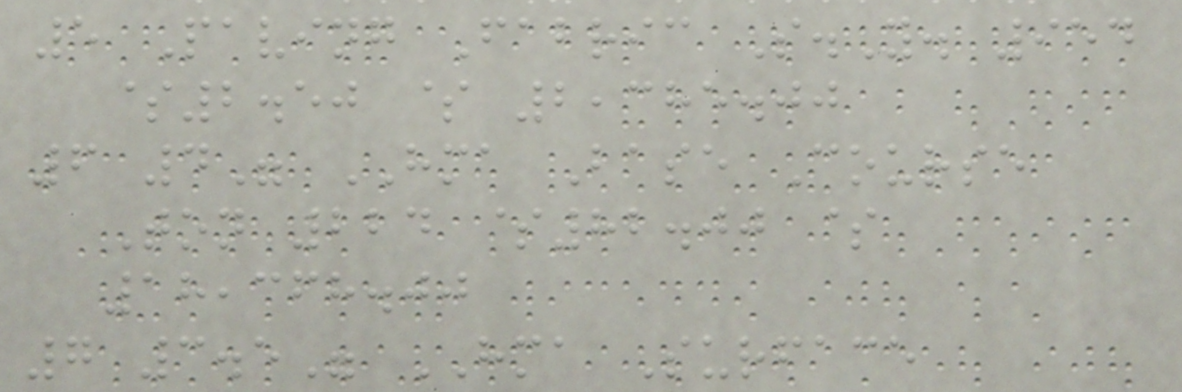5 Paving Fabric S.Y. 954
$2.50 $ 2,385.00
6 4" HMA Base Course
Ton 224 $82.00 $
18,368.00
7 3.5" HMA Surface
